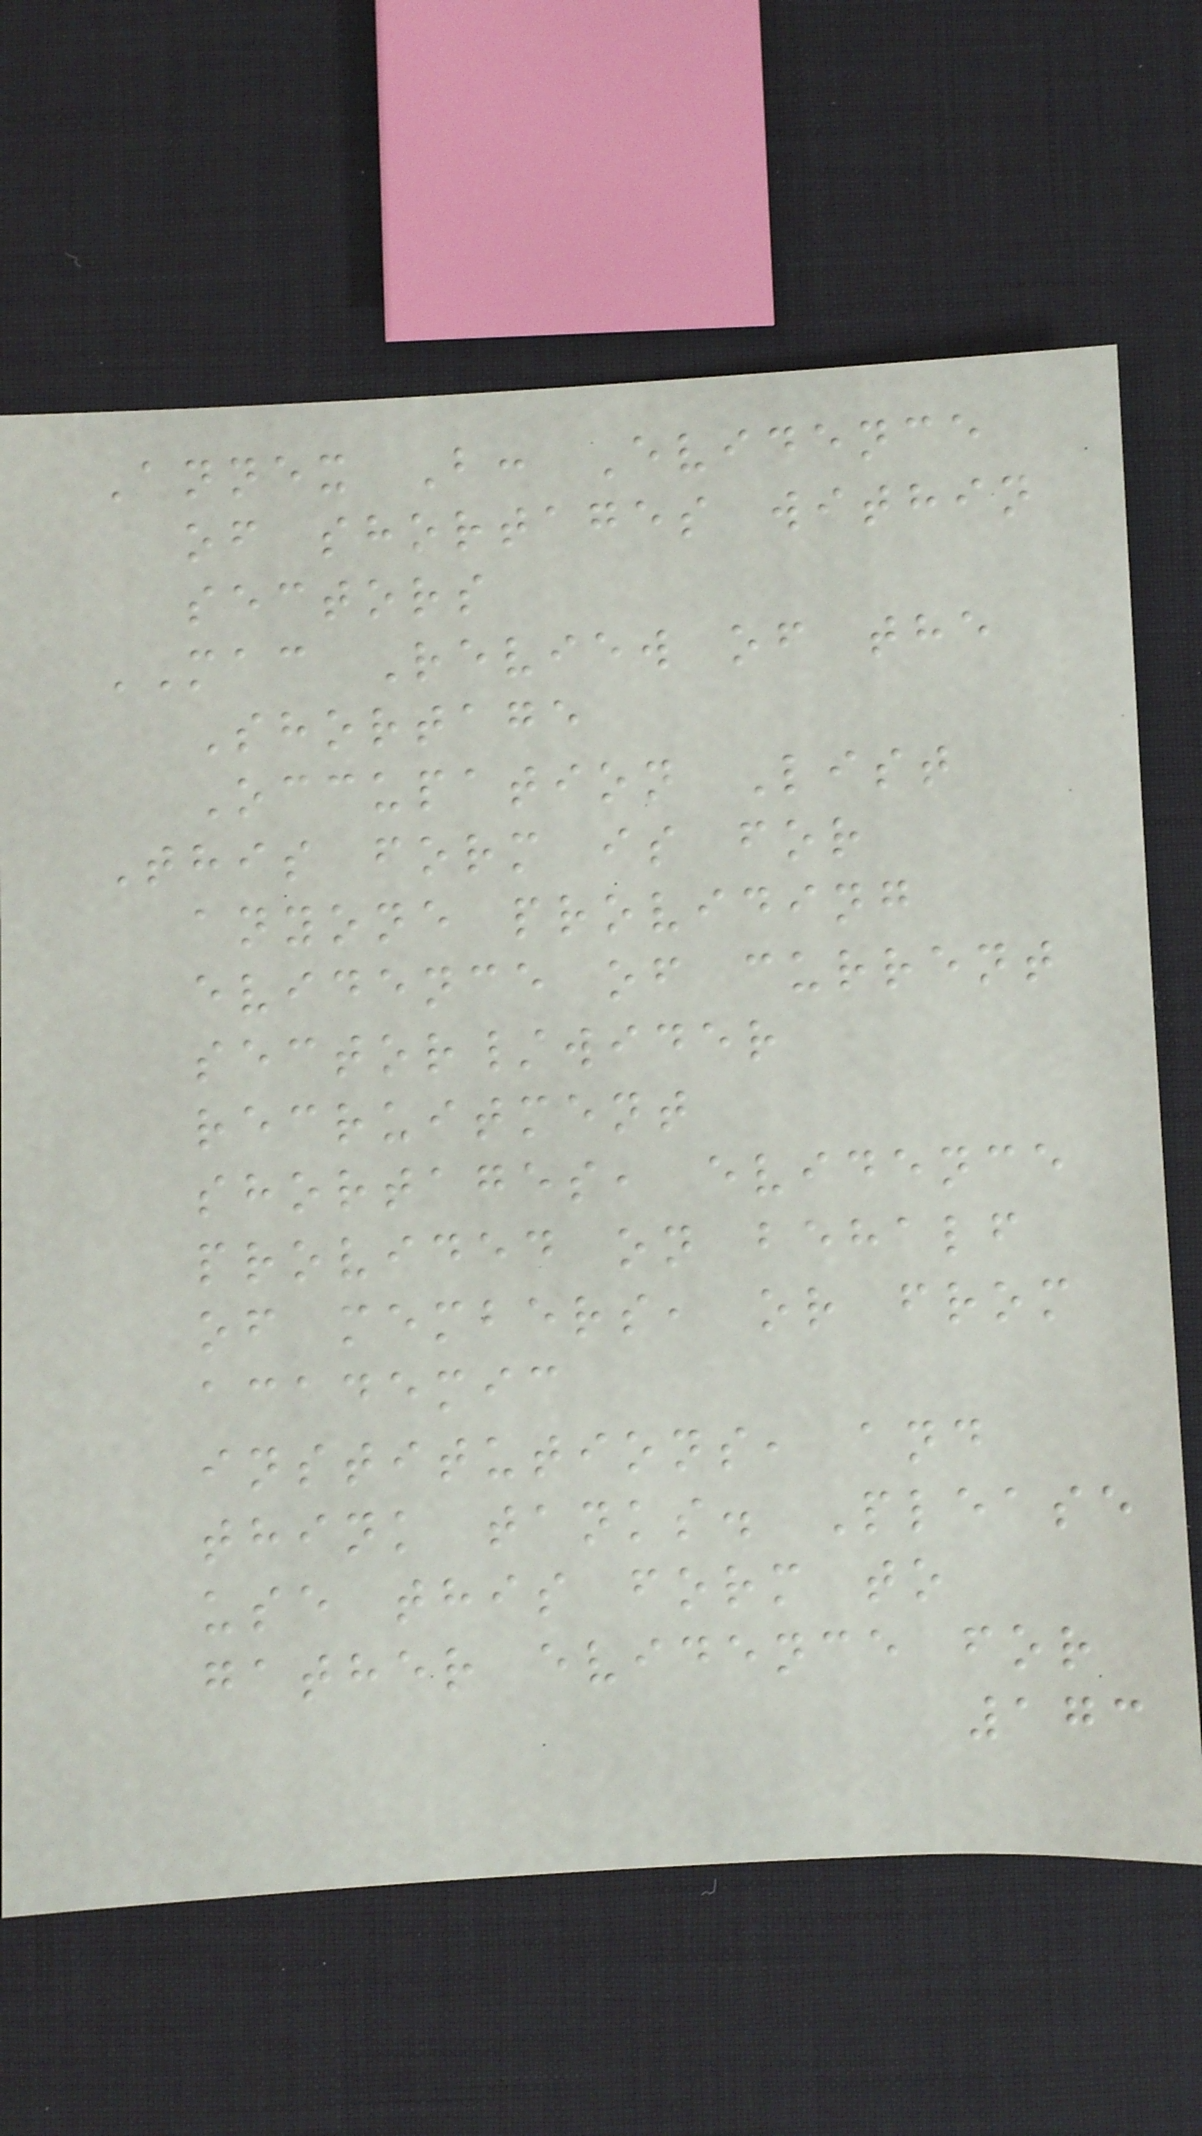Annex B: Evidence
of shortages within
sectors
MAC Review of the
Shortage
Occupation List
This form is for
anyone providing
evidence of current
sector/wider
recruitment
shortages, evidence
provided on behalf
of members, or from
academic
institutions, and
think tanks. Please
use this form to
gather evidence for
173
